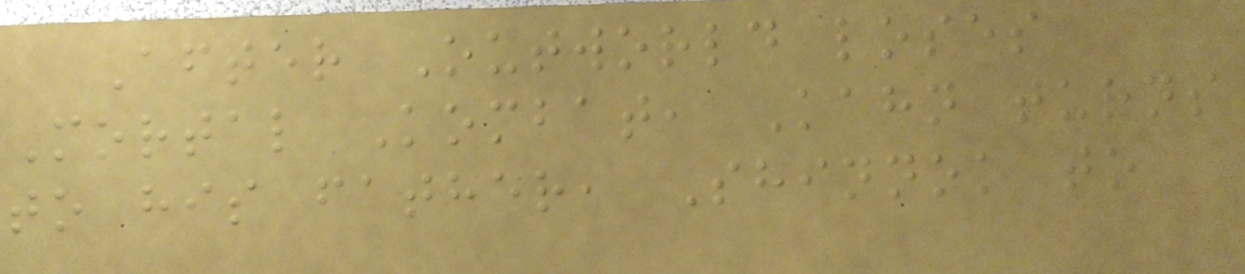After Outworld loses
Mortal Kombat, Kahn turns
to his father, Shinnok to
